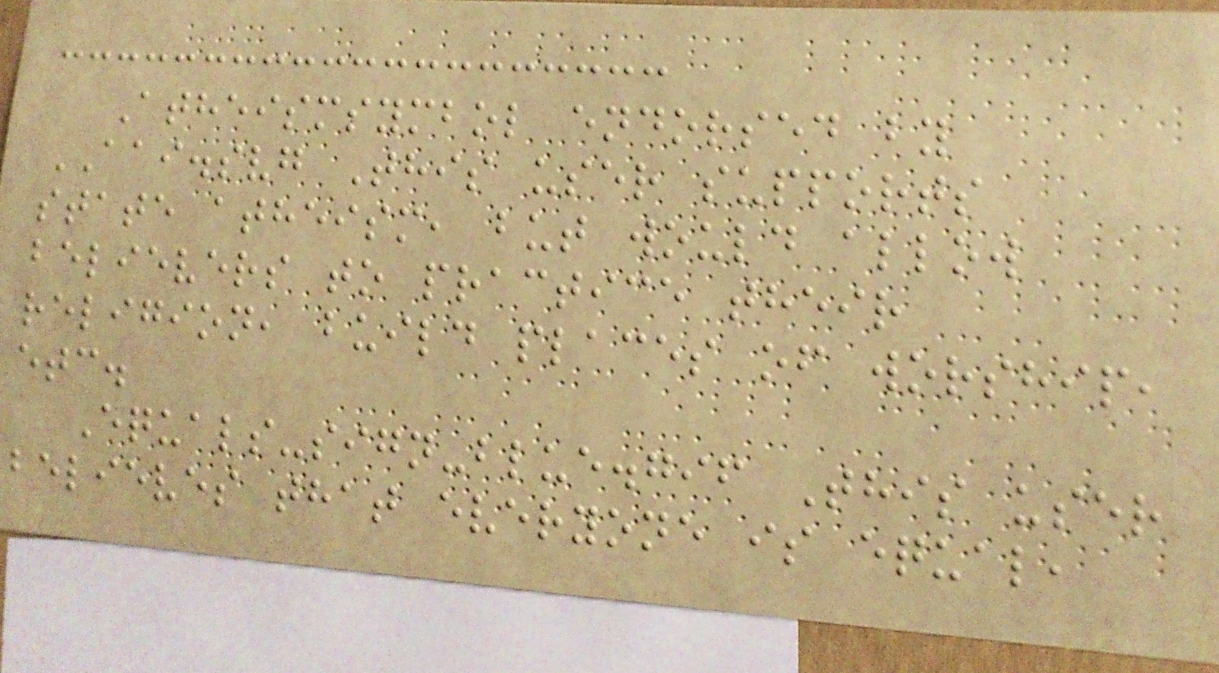Atheismsymbol endorsed by
AAI.svg This user supports
state atheism, but would allow
believers to practice their
religion, build places of worship,
etc.
Equals-sign-blue.gif This user
believes that everyone is equal,
